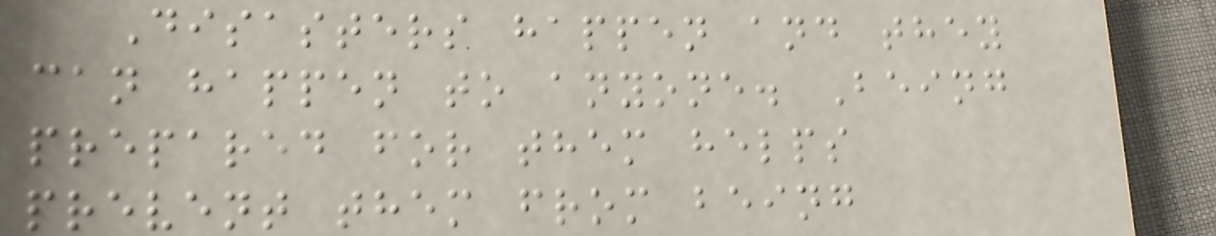Disasters happen and they
can happen to anyone. Being
prepared for them helps
prevent them from being
